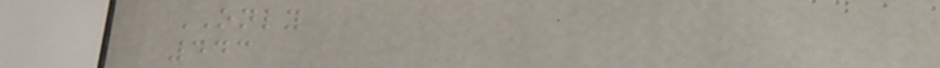ONLY
443
